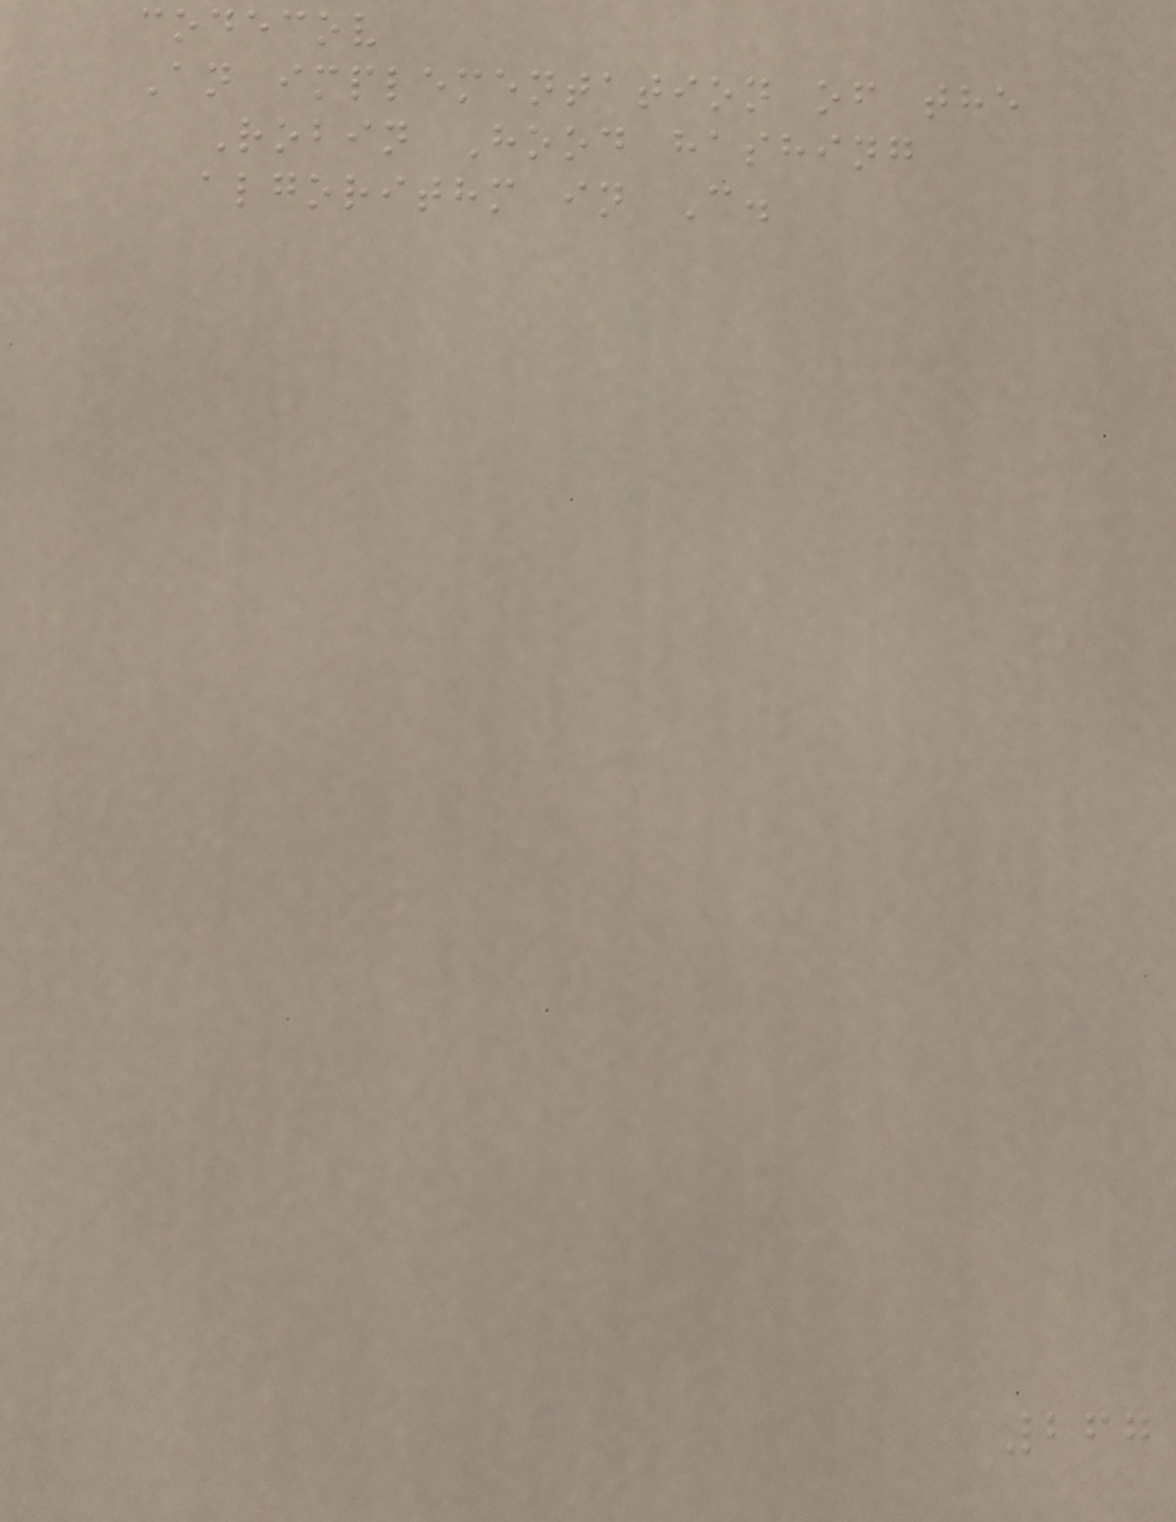codecov
An implementation of the
Robin Hood hashing
algorithm in C.
267
